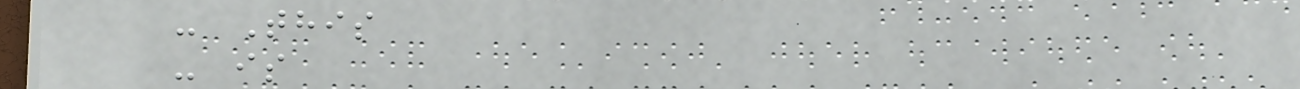- This
- is
